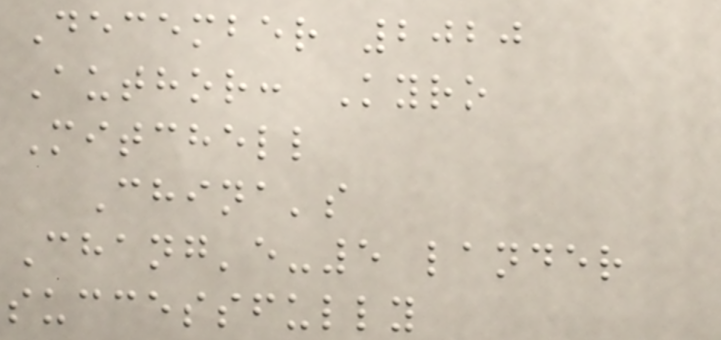December 2020
Author: Kyro
Mitchell
China's
Chang'e-5 lander
successfully
